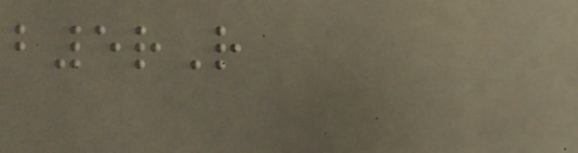b5rR
